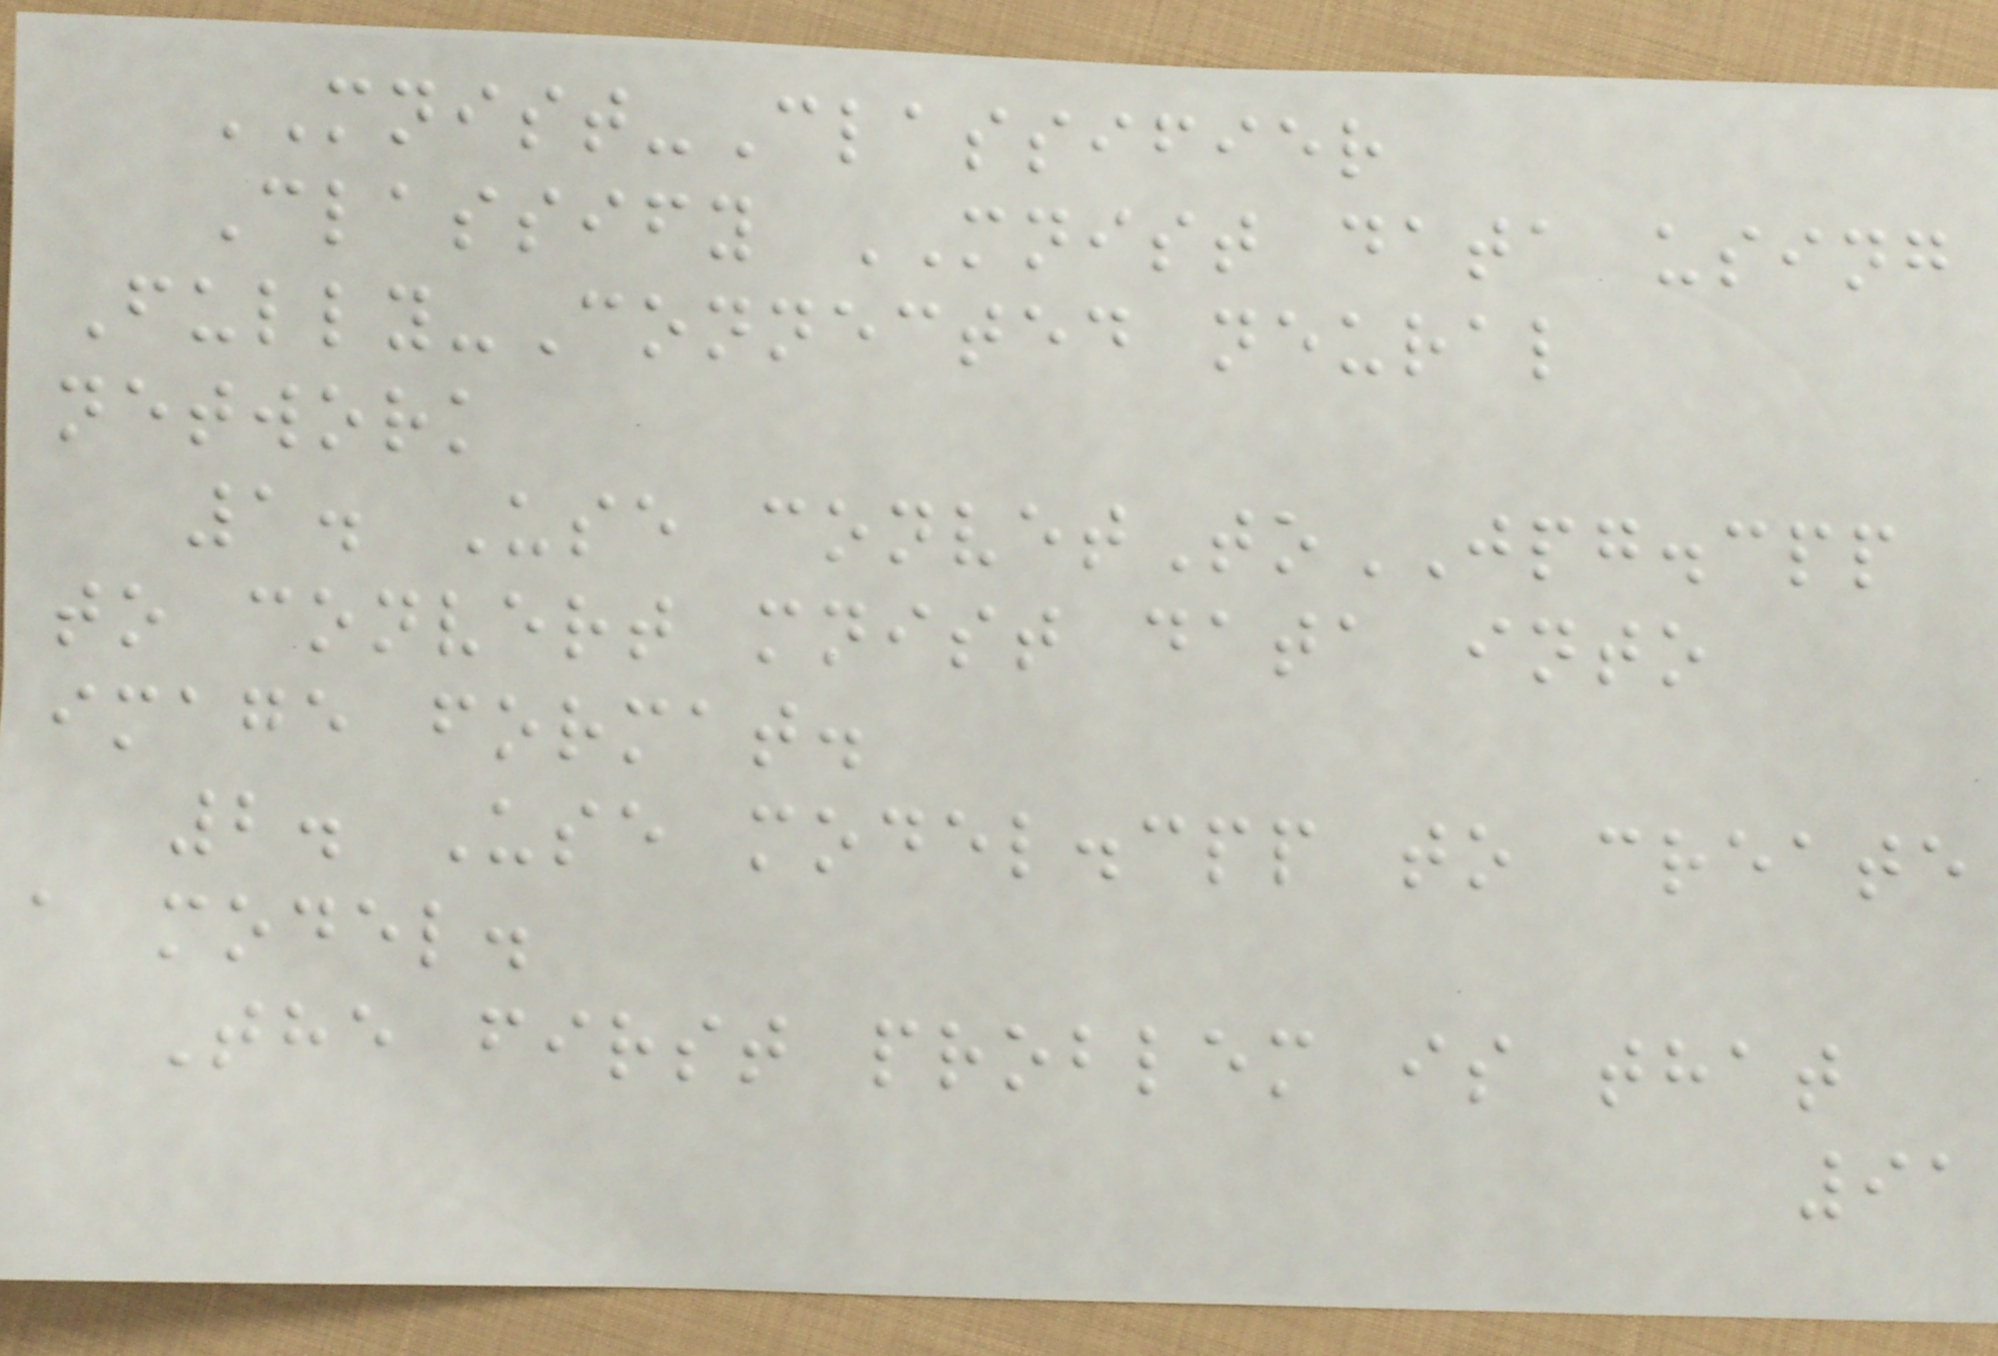MNIST-Classifier
Classify MNIST data using
Fully-Connected neural
network
1. Use convetToJPG.cpp
to convert mnist data into
image format.
2. Use model.cpp to create
a model.
The first problem is that
91
